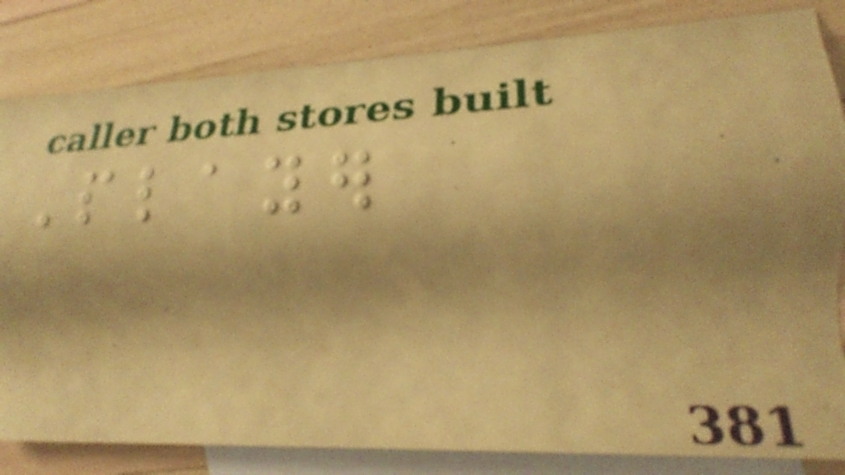Player
